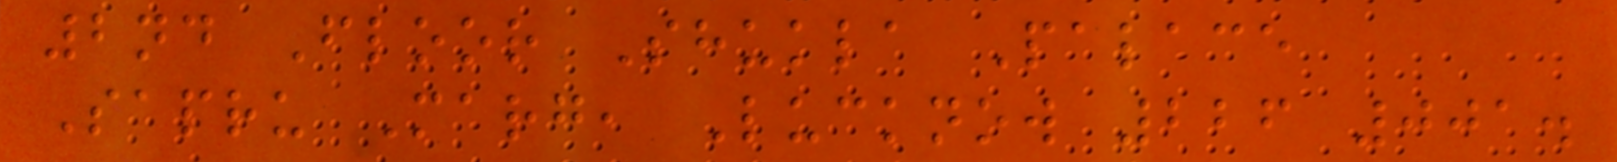2nd Floor Shukla Palace
Sapru Marg, Lucknow 226 001.
